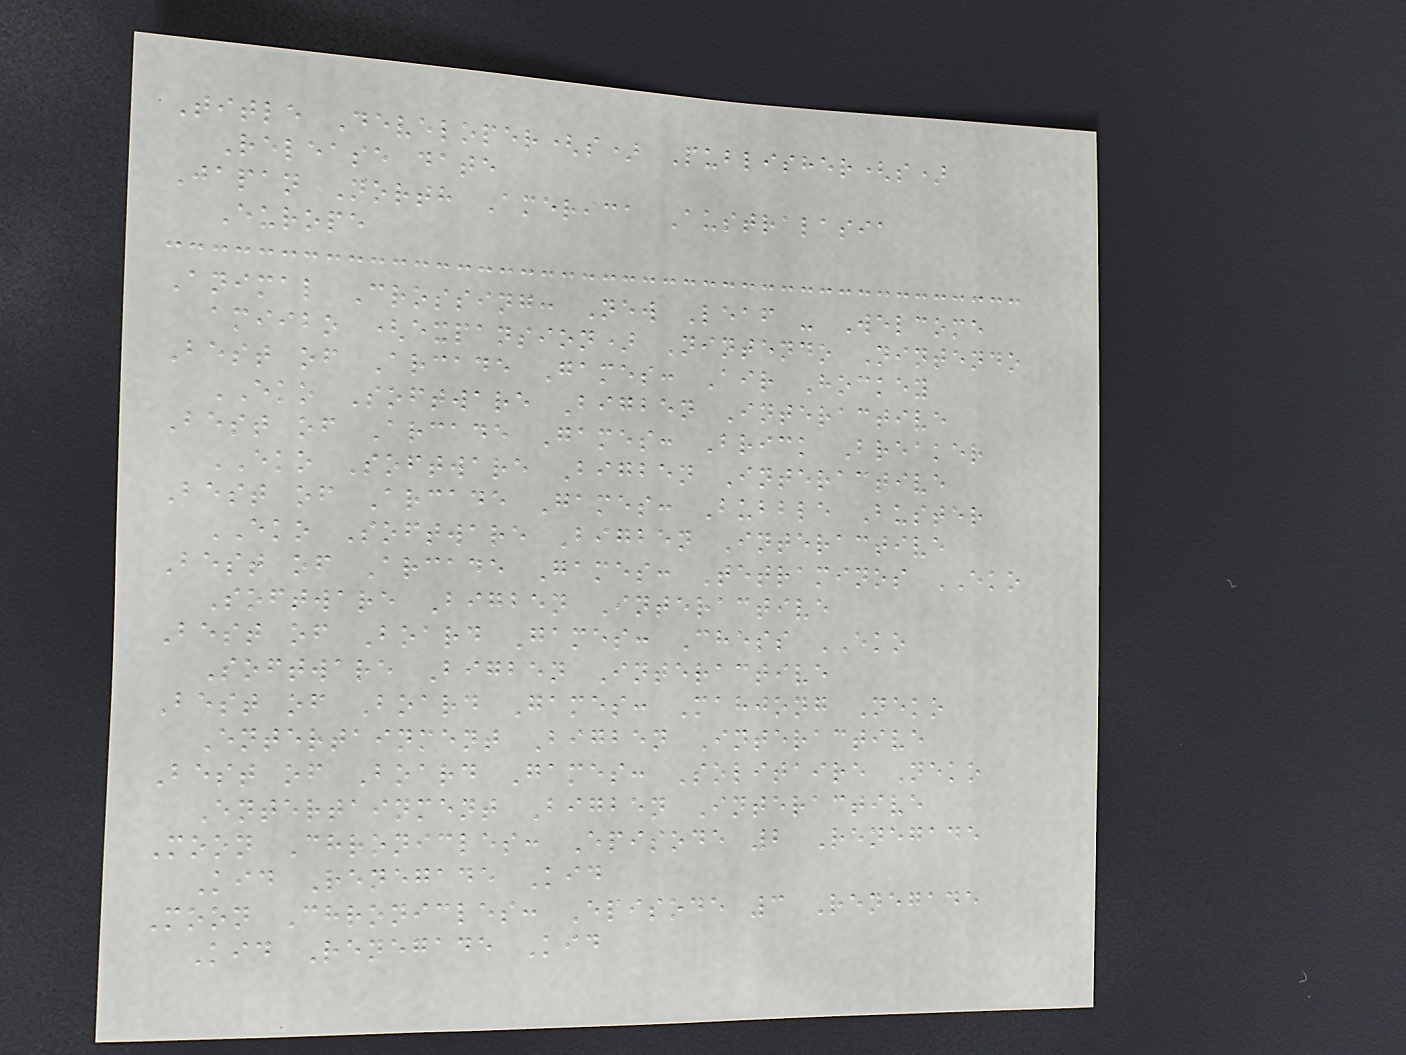Title Developer(s) Publisher(s)
Release date
Japan North America Australasia
Europe
Animal Crossing: New Leaf - Welcome
amiibo (expansion) Nintendo Nintendo
Best of Arcade Games: Air Hockey
EKO Software Bigben Interactive
Best of Arcade Games: Brick Breaker
EKO Software Bigben Interactive
Best of Arcade Games: Bubble Buster
EKO Software Bigben Interactive
Best of Arcade Games: Tetraminos EKO
Software Bigben Interactive
Best of Board Games: Chess EKO
Software Bigben Interactive
Best of Board Games: Mahjong Neko
Entertainment Bigben Interactive
Best of Board Games: Solitaire Neko
Entertainment Bigben Interactive
Moon Chronicles: Episode 2 Renegade
Kid Renegade Kid
Moon Chronicles: Episode 3 Renegade
Kid Renegade Kid
